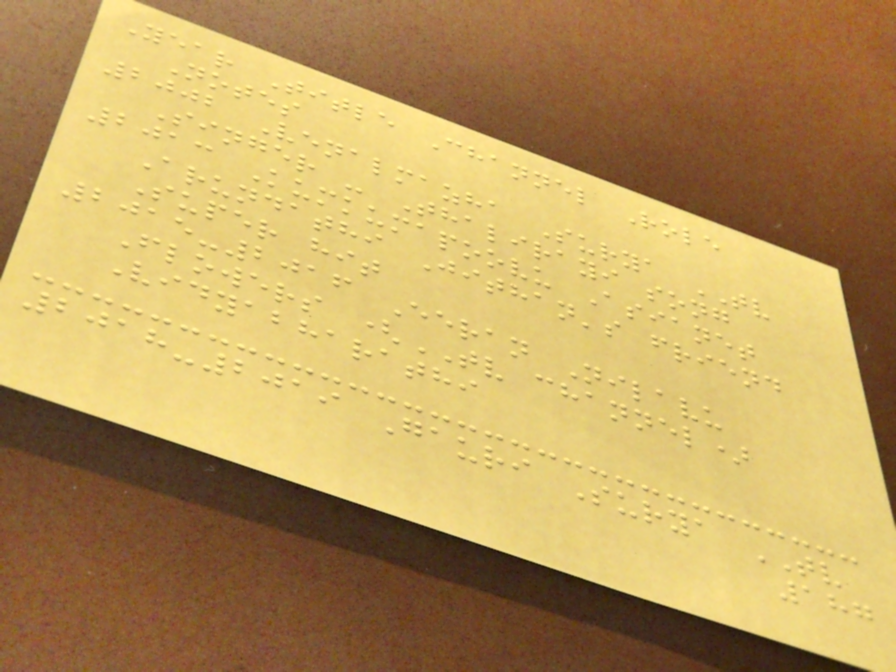Year Title Channel Role
Notes
2002 Venalmazha Surya TV
Singer - Thalirayi song
2013 Kumkumapoovu Asianet
Arundathi Jithan's friend
Super hit
2015-2016 Eeran Nilavu
Flowers (TV channel)
Vidyabharathi
2018-2019 Gauri Surya TV
187
